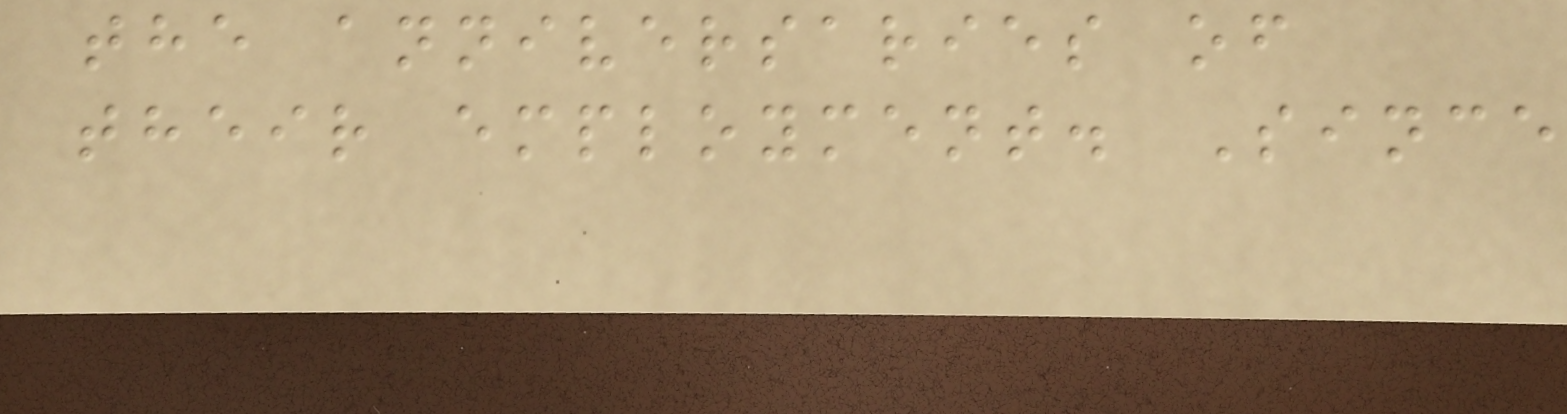the anniversaries of
their employment. Since
